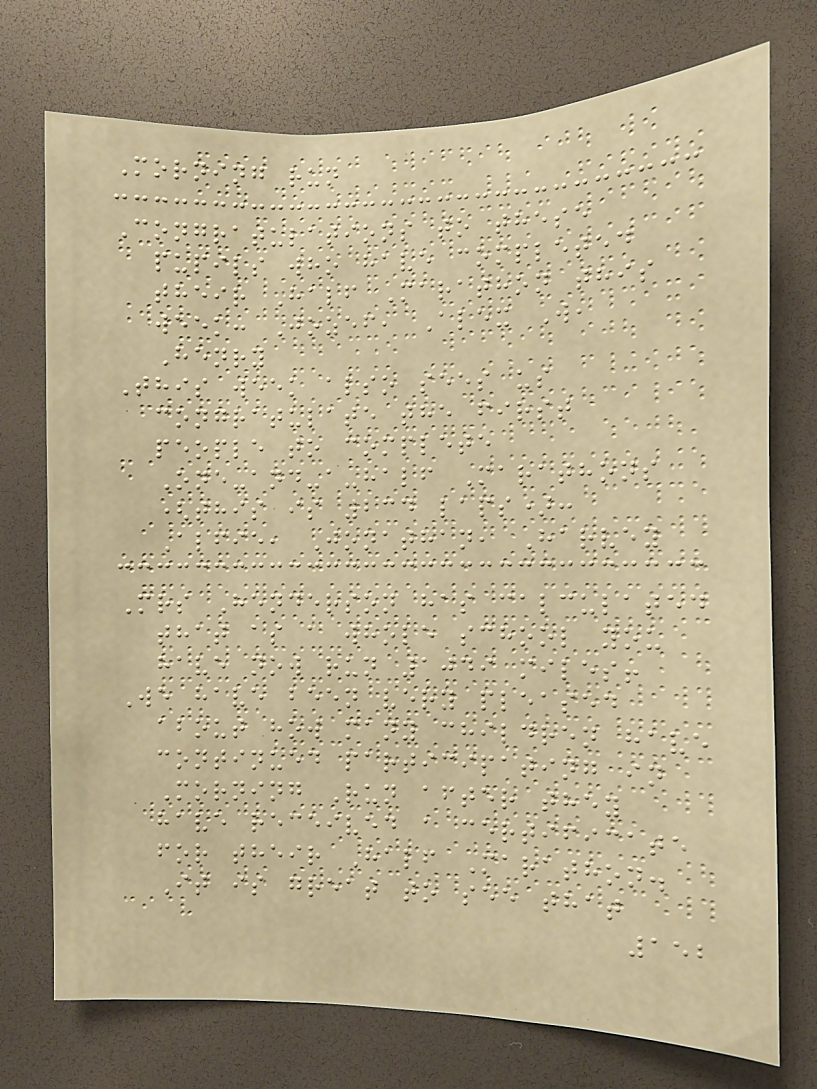Morning run
Congratulations to these
pupils who have completed
their Half Marathon this
week: Jozef, Alex W,
Henry
This week also sees us
congratulate the first
people to complete
One-and-a-half Marathons
(this is 234 laps):
Alfie, Jonathan, Harvey
Mrs Henderson has calculated
that as a whole school you
have now run 1049 miles!
We have been very pleased
about how many children have
continued participating in
Morning Run after they
have received a certificate
for their Half Marathon.
It is great to see that
152
